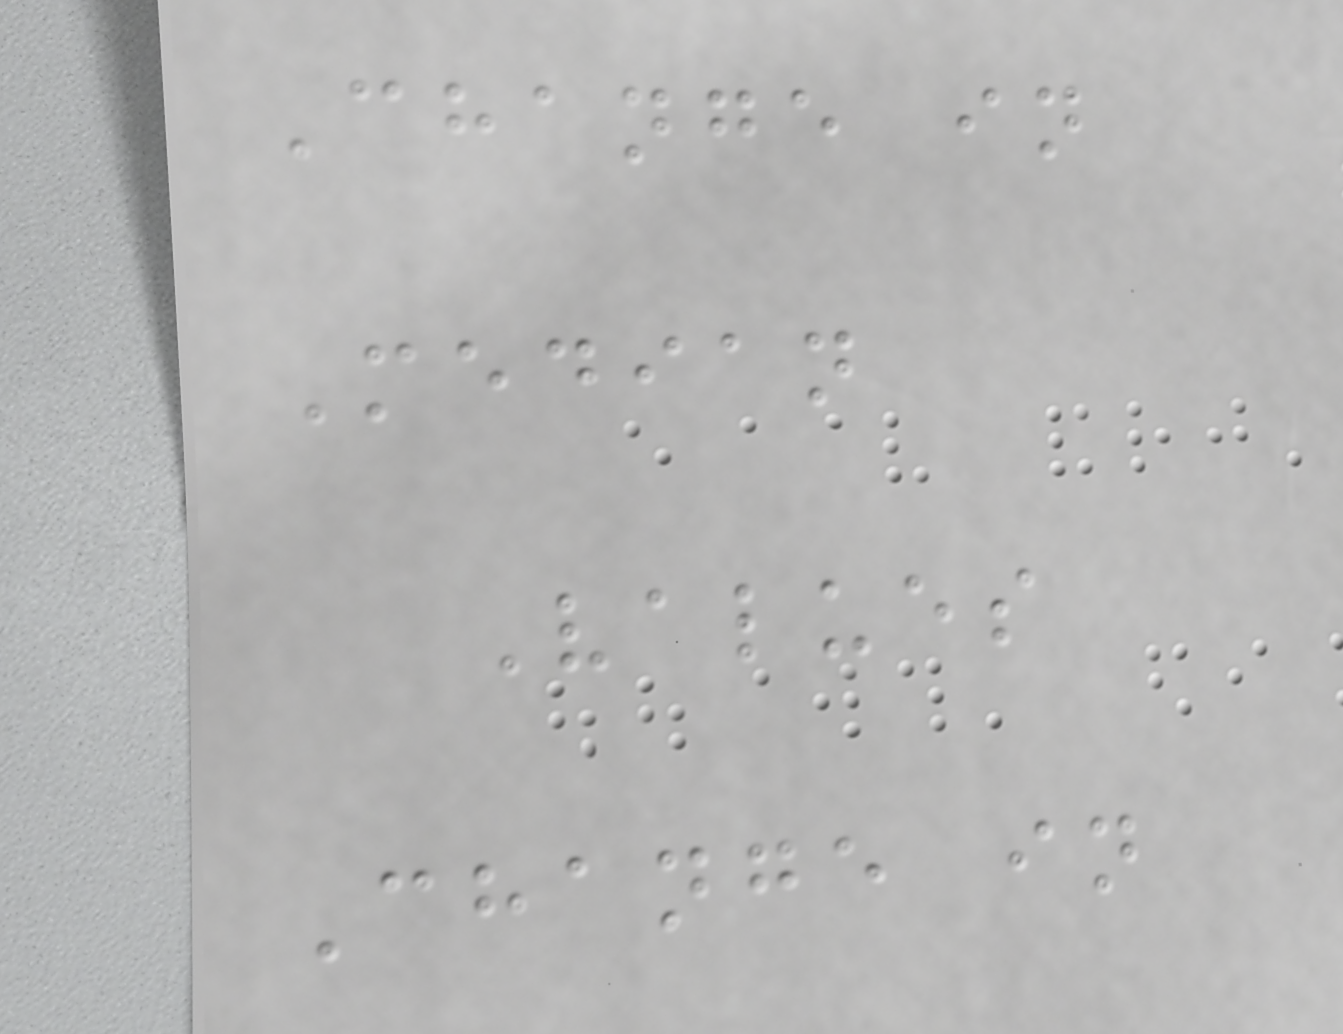Change in
Median
Values
Change in
